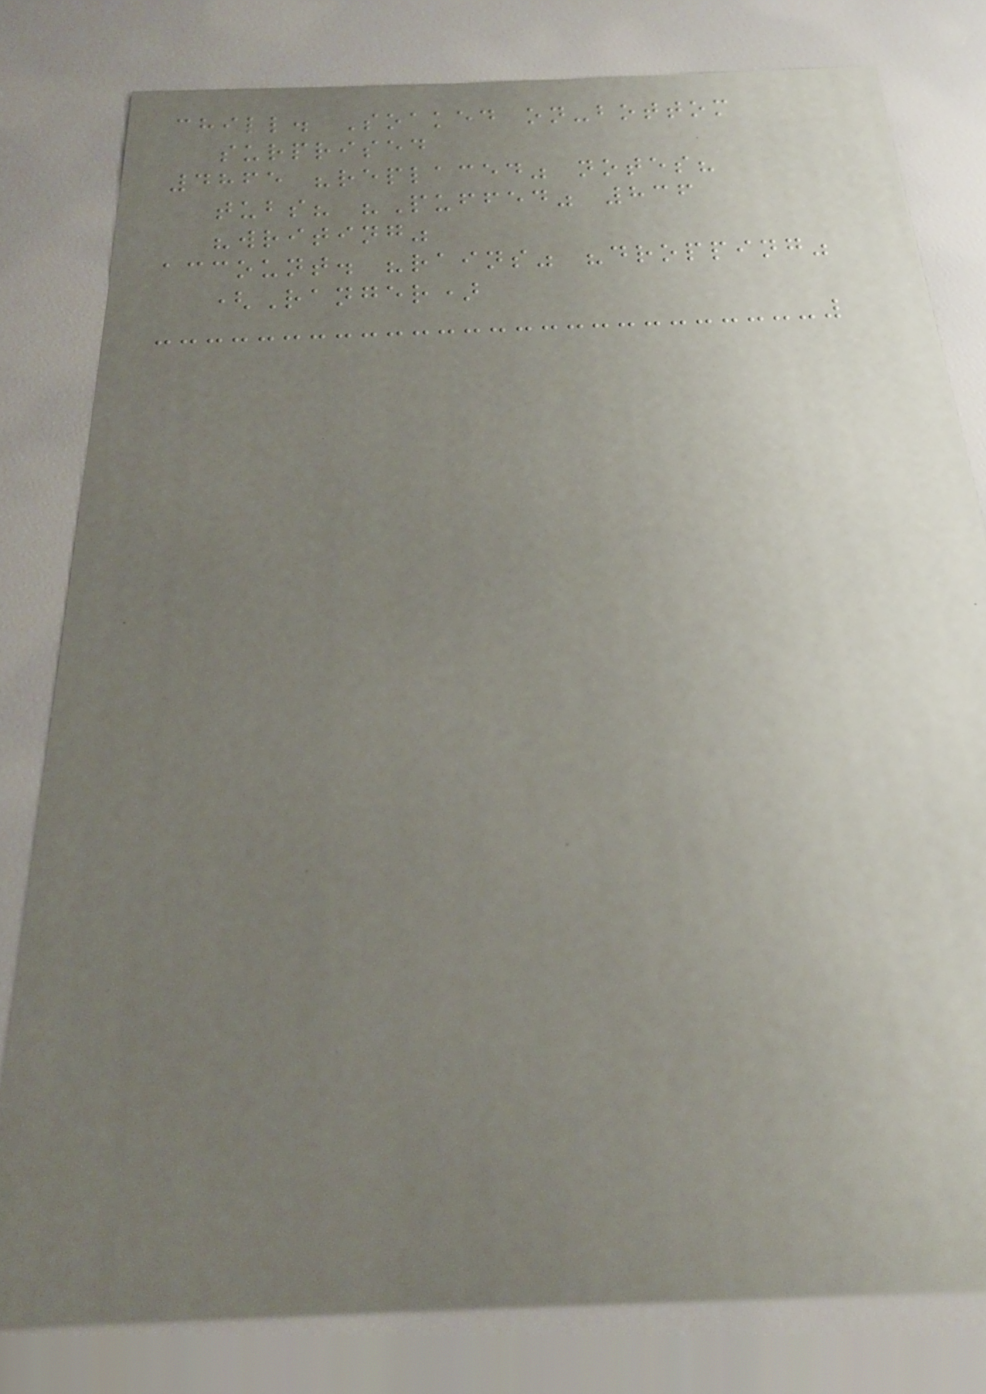chill. Soaked on-bottom
surprised
4865 "replaced" notes?
tubs? "Puffed" 836
"writing"
account. "rains" "dropping"
(Ranger)
